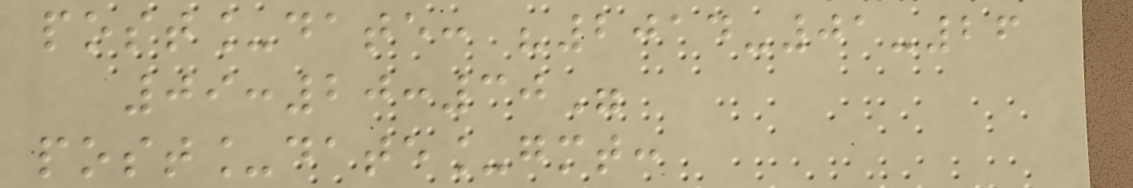post_date: "2014-01-26
09:20:30"
post_date_gmt:
